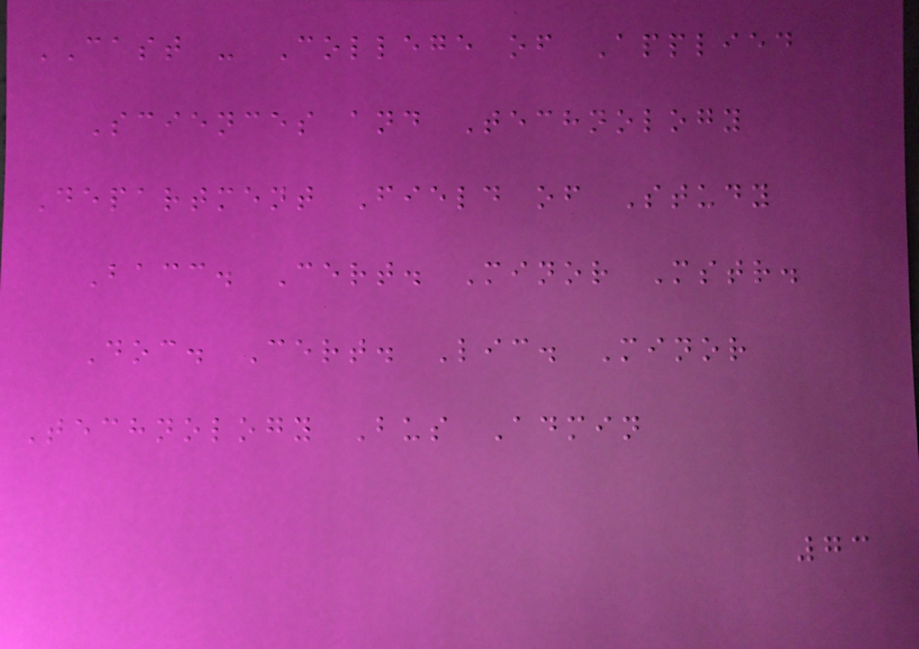CAST - College of Applied
Sciences and Technology
Department Field of Study
Bacc. Cert. Minor Mstr.
Doc. Cert. Lic. Minor
Technology Bus Admin
73
